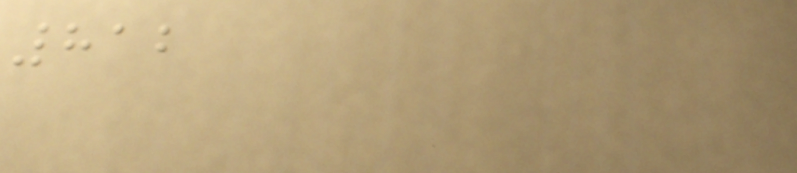812
